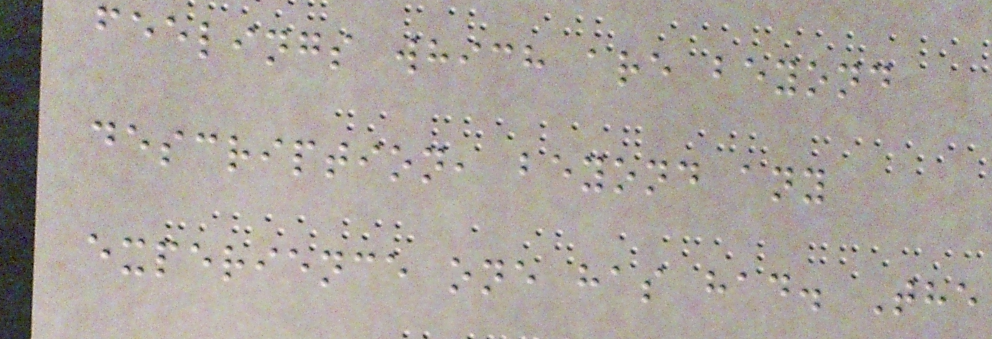feelings which are beyond
description, beyond any
experience one has had. The
